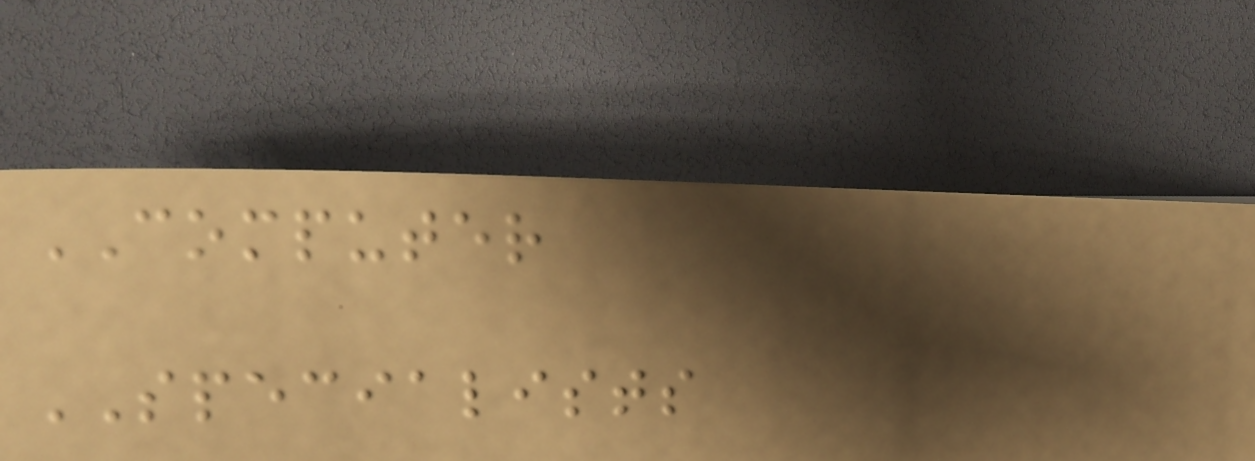COMPUTER
SPECIALISTS
